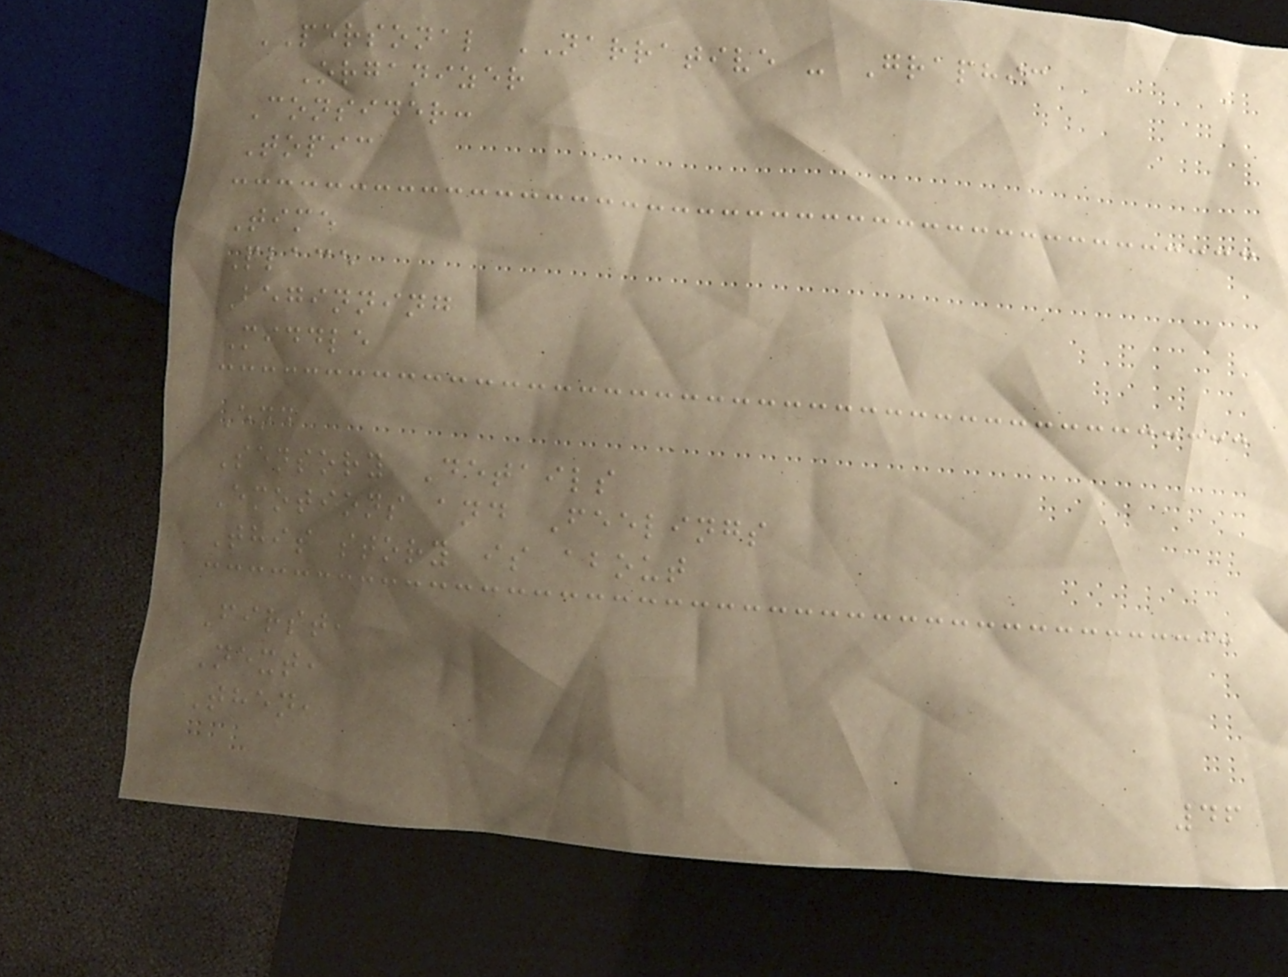PERSONAL NARRATIVE - Graphic
Organizer
Consider:
Topic
Time
Place
Beginning
Middle
End
Sensory Details
Emotions and Feelings
This story is about
First,
Next,
Then,
46
